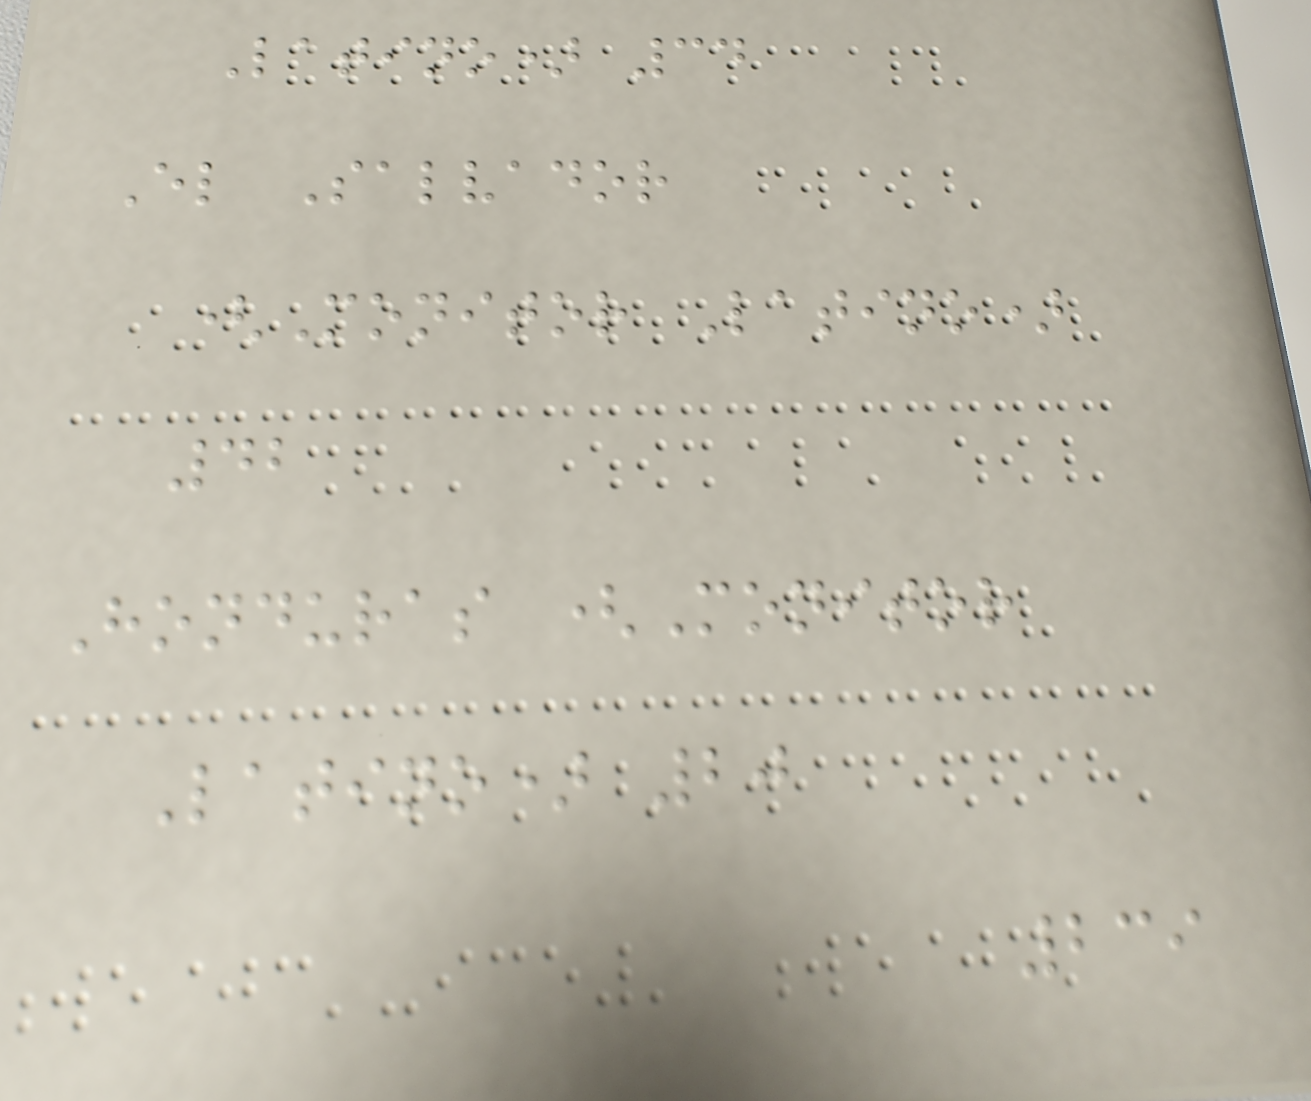Latino) 34
El Salvador
(Monitor Latino)
42
Honduras (Monitor
Latino) 20
239
